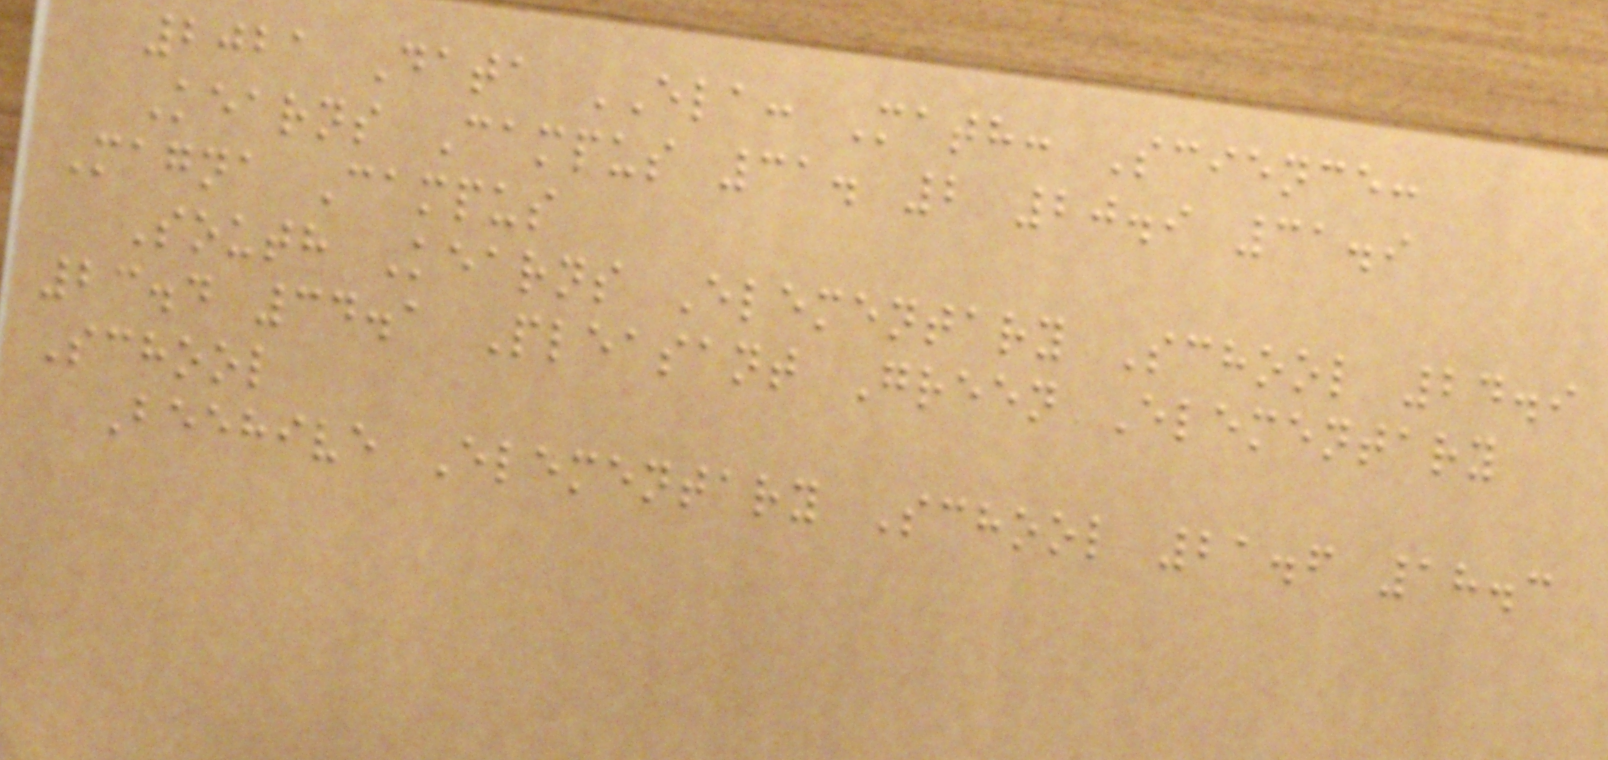2021 Data ELA: Math: Science:
Kearns Campus 31. 2 20.9 31.9
Magna Campus
South Kearns Elementary School 24.9
23.4 34.1 Pleasant Green Elementary
School
Beehive Elementary School 21.6 18.3
